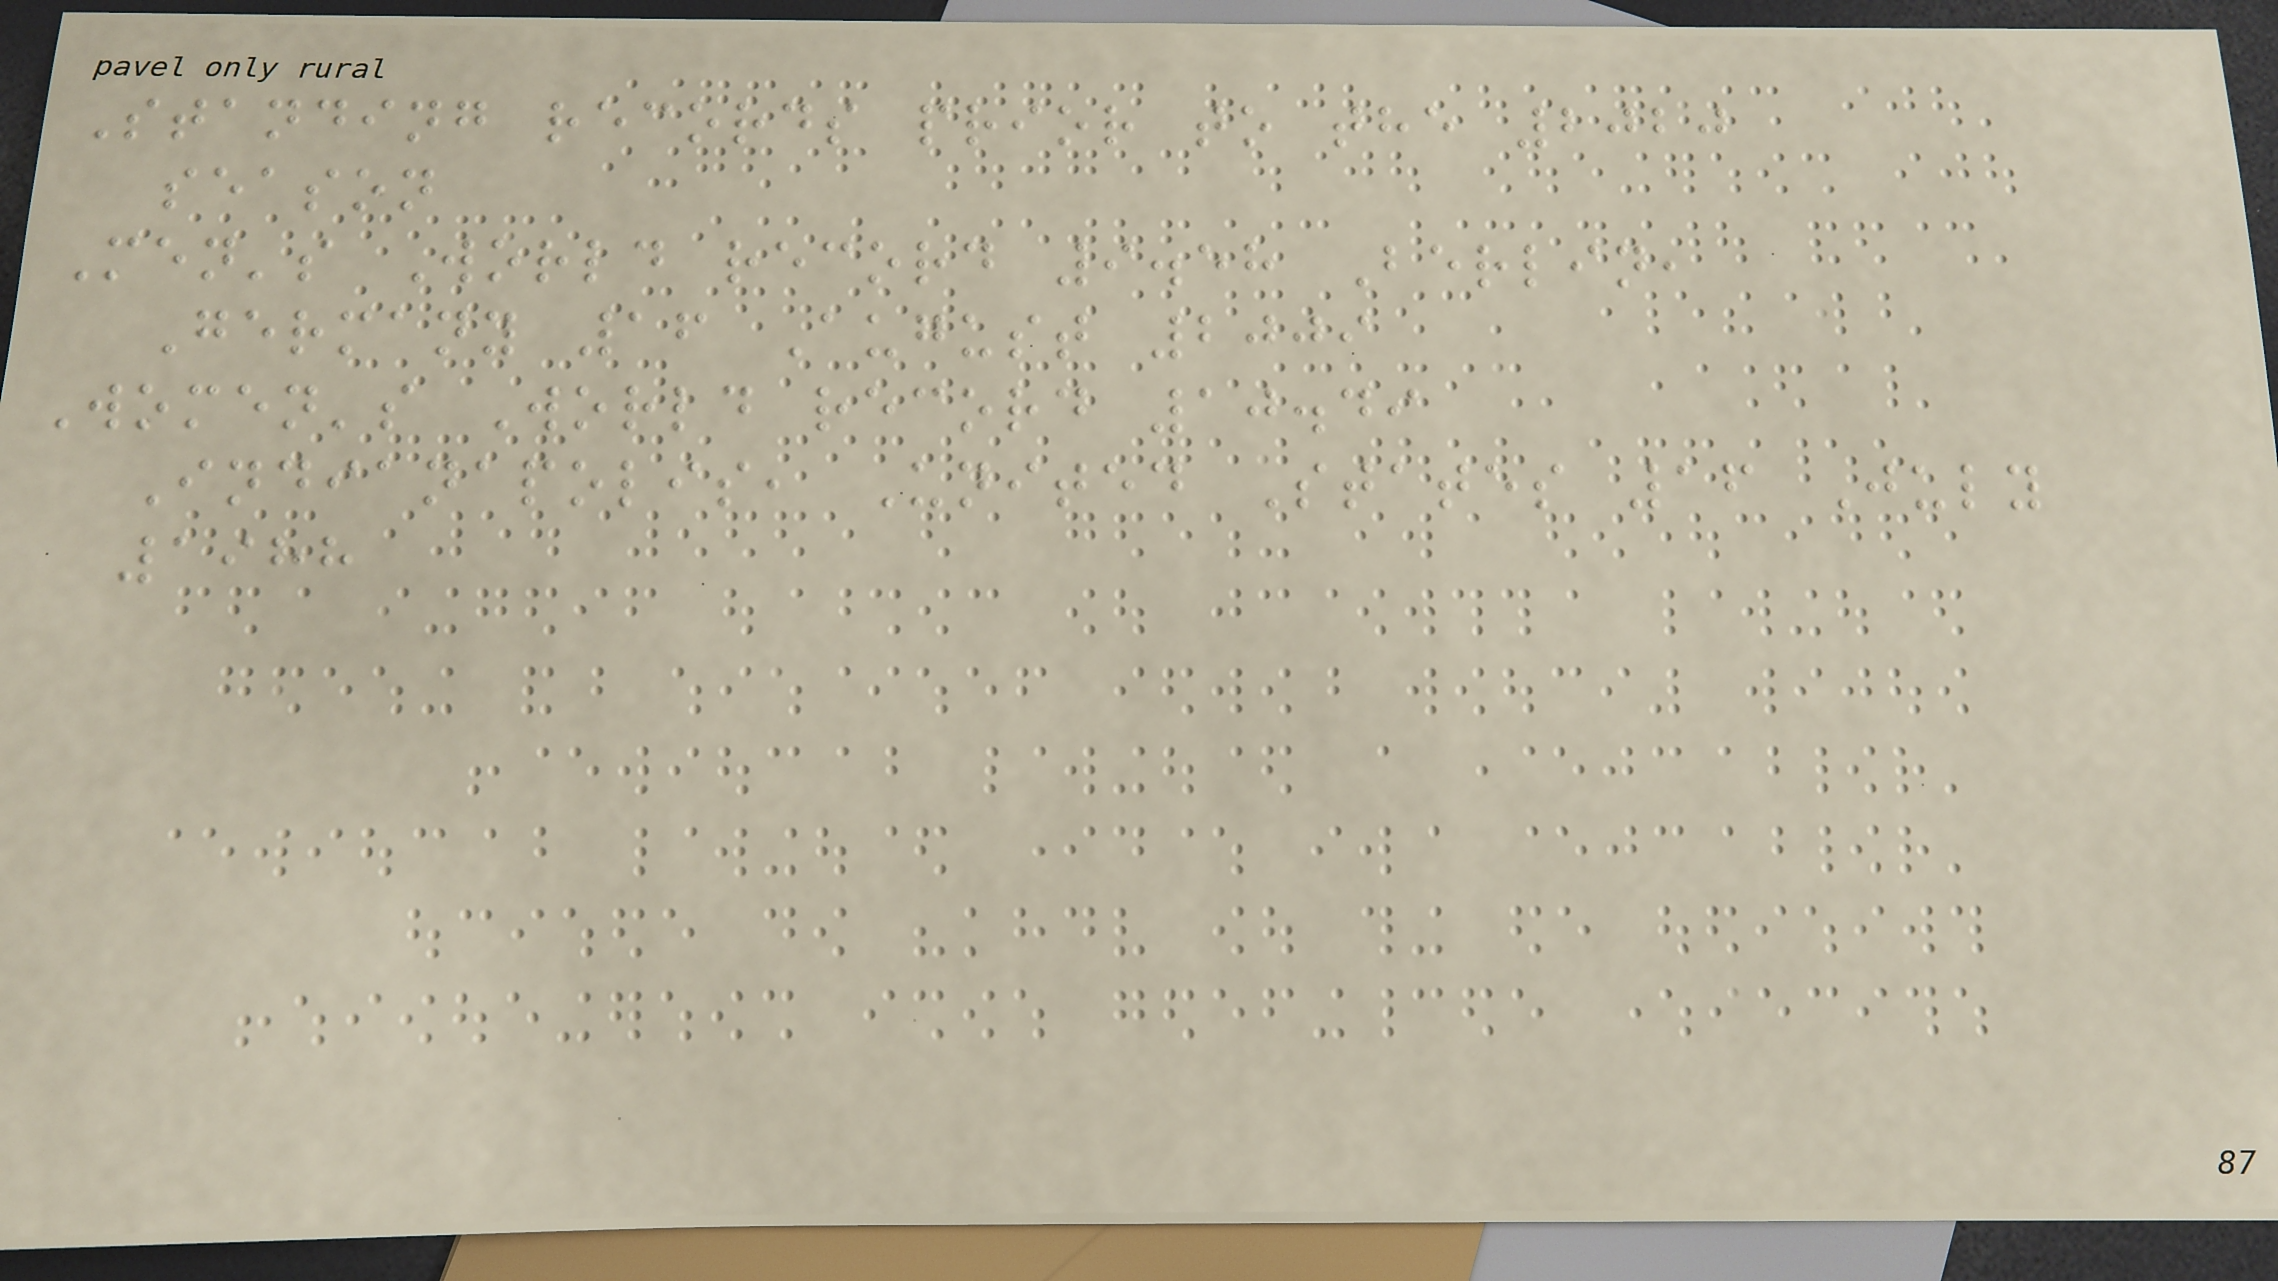Standing records prior to the 2020
season
Men's World record 9.58 Berlin,
Germany 16 August 2009
Women's World record 10.49
Indianapolis, United States 16 July
1988
